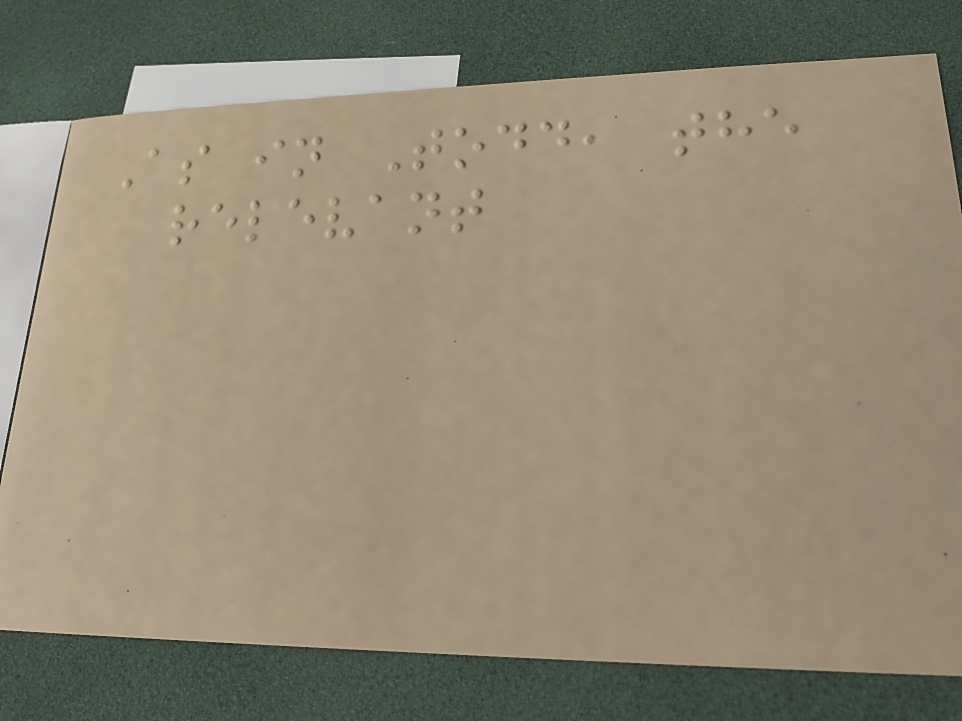As in Todd, the
relevant
